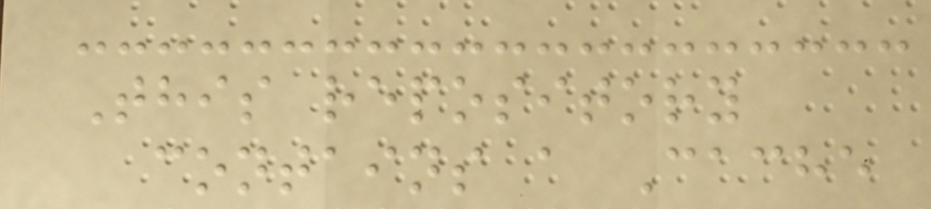This repository
contains a Cache
